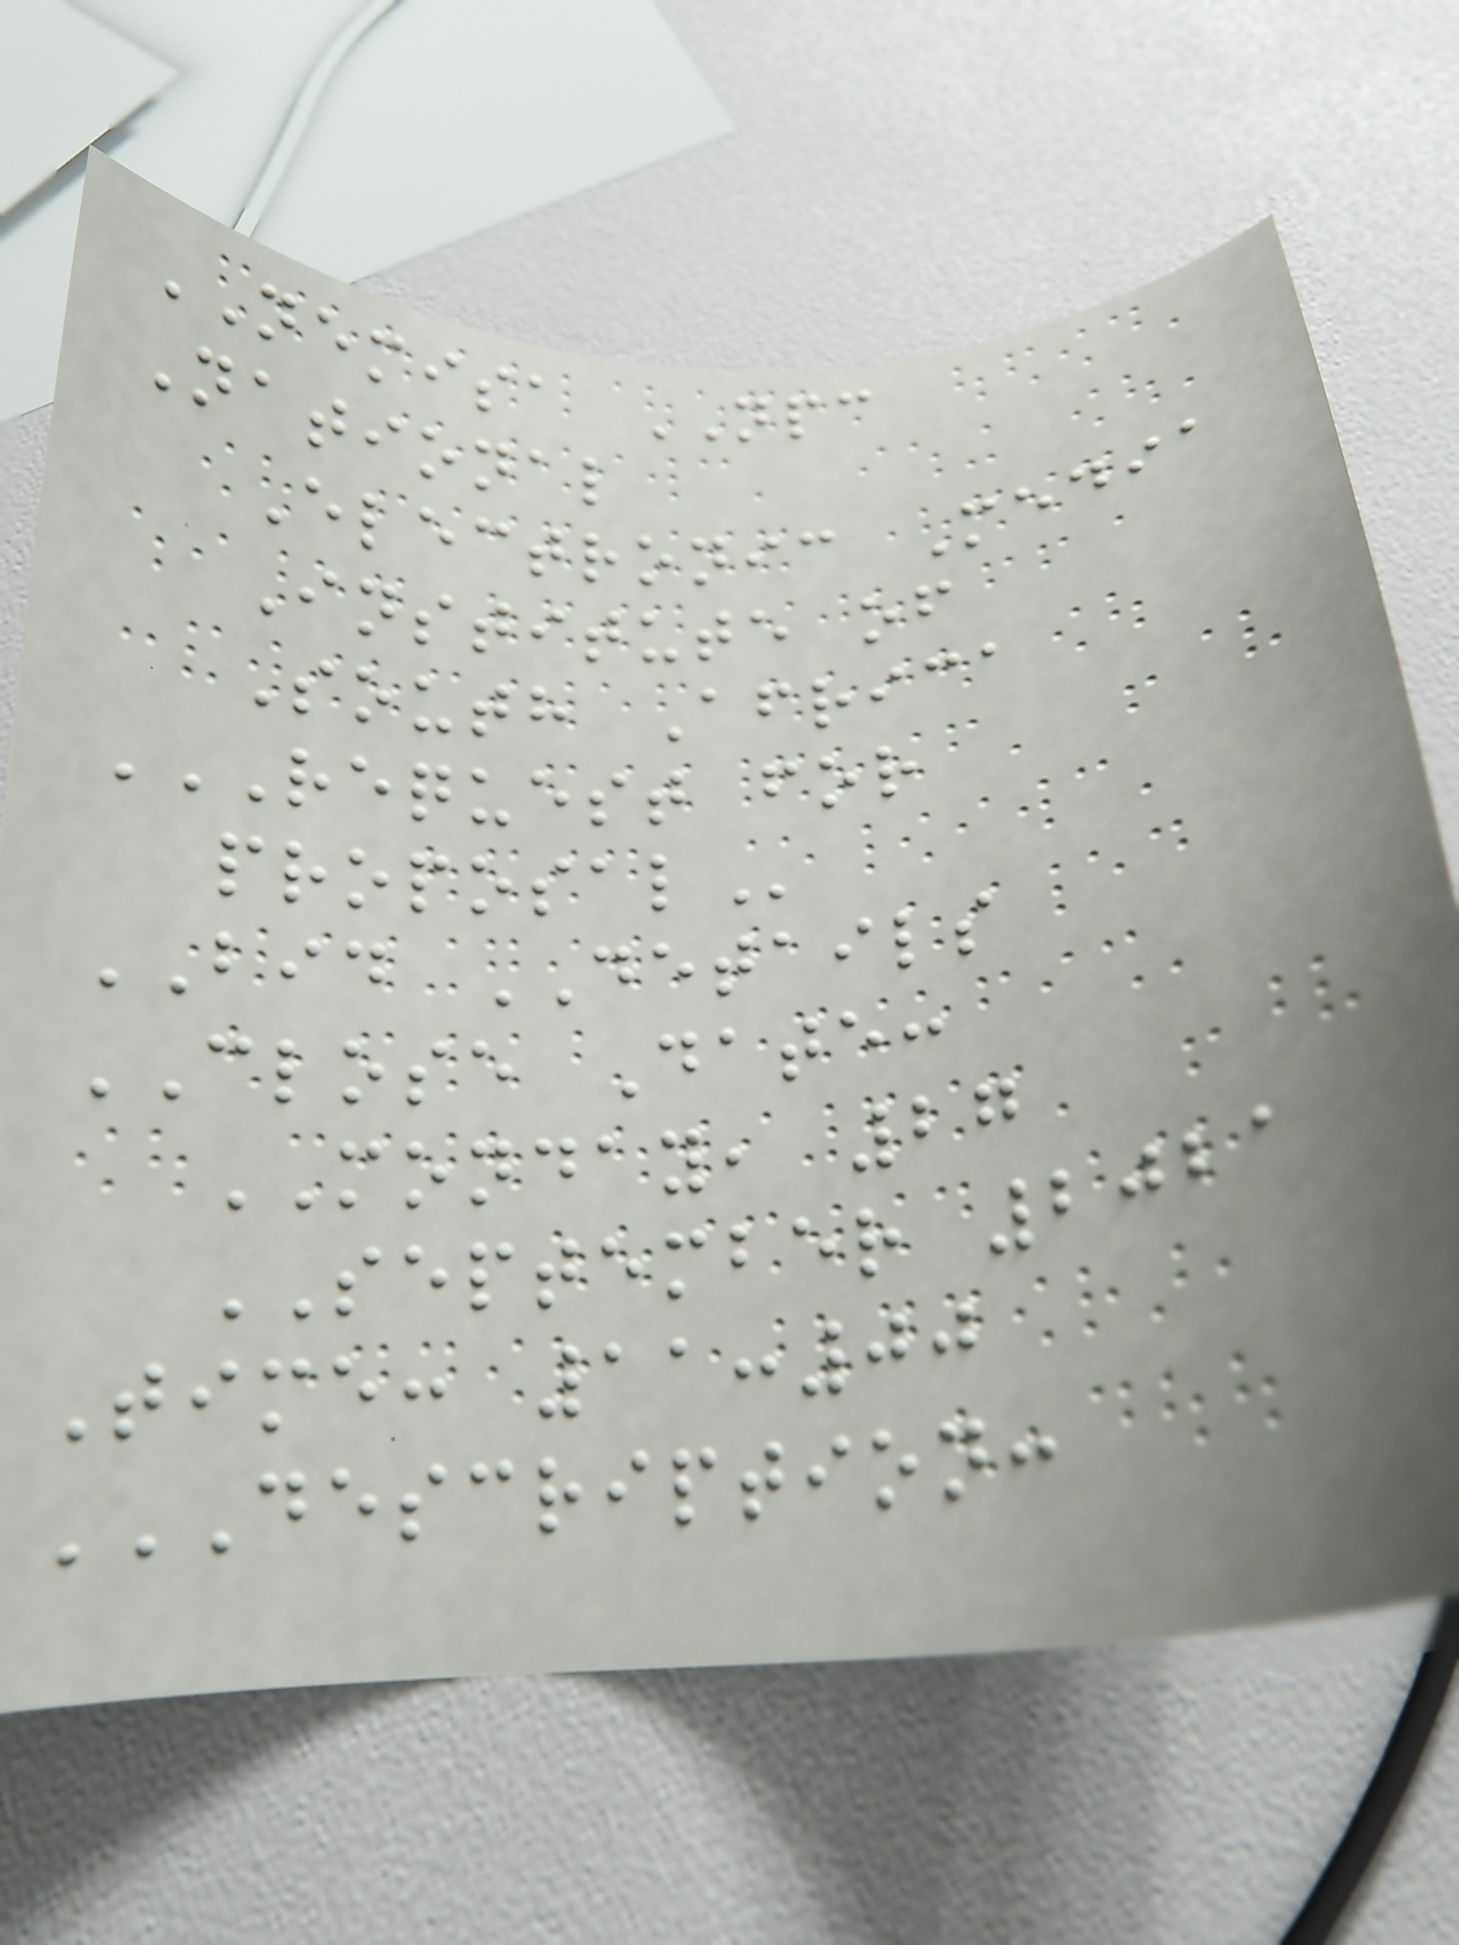NEMISA NPC
National
Electronic Media
Institute of
South Africa
REQUEST FOR
PROPOSAL
BID DETAILS
CLOSE Date:
MONDAY, 27
SEPTEMBER 2021
Time: 11:00
DESCRIPTION:
